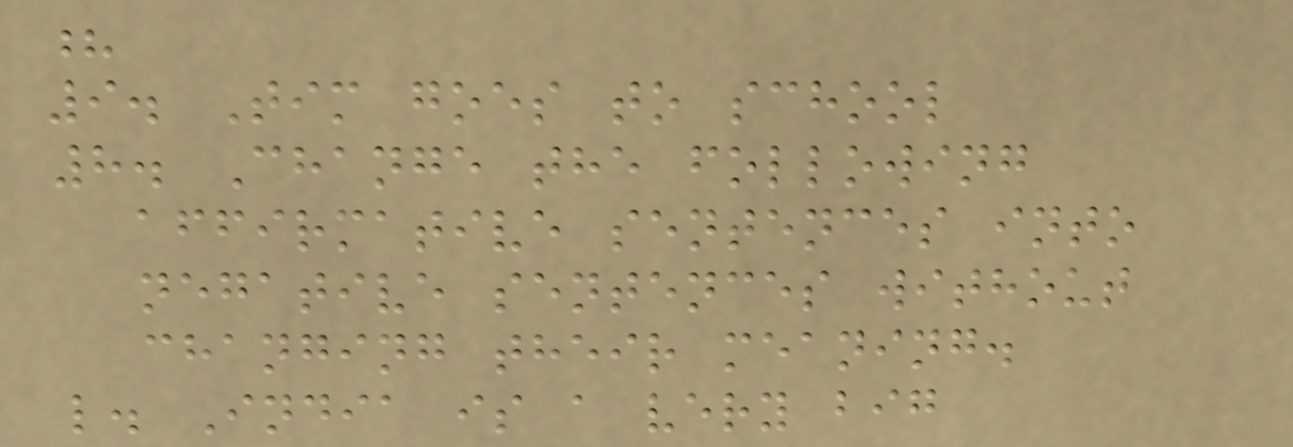?
9. Tim goes to school
8. Change the following
affirmative sentences into
negative sentences without
changing their meaning.
l. India is a very big
